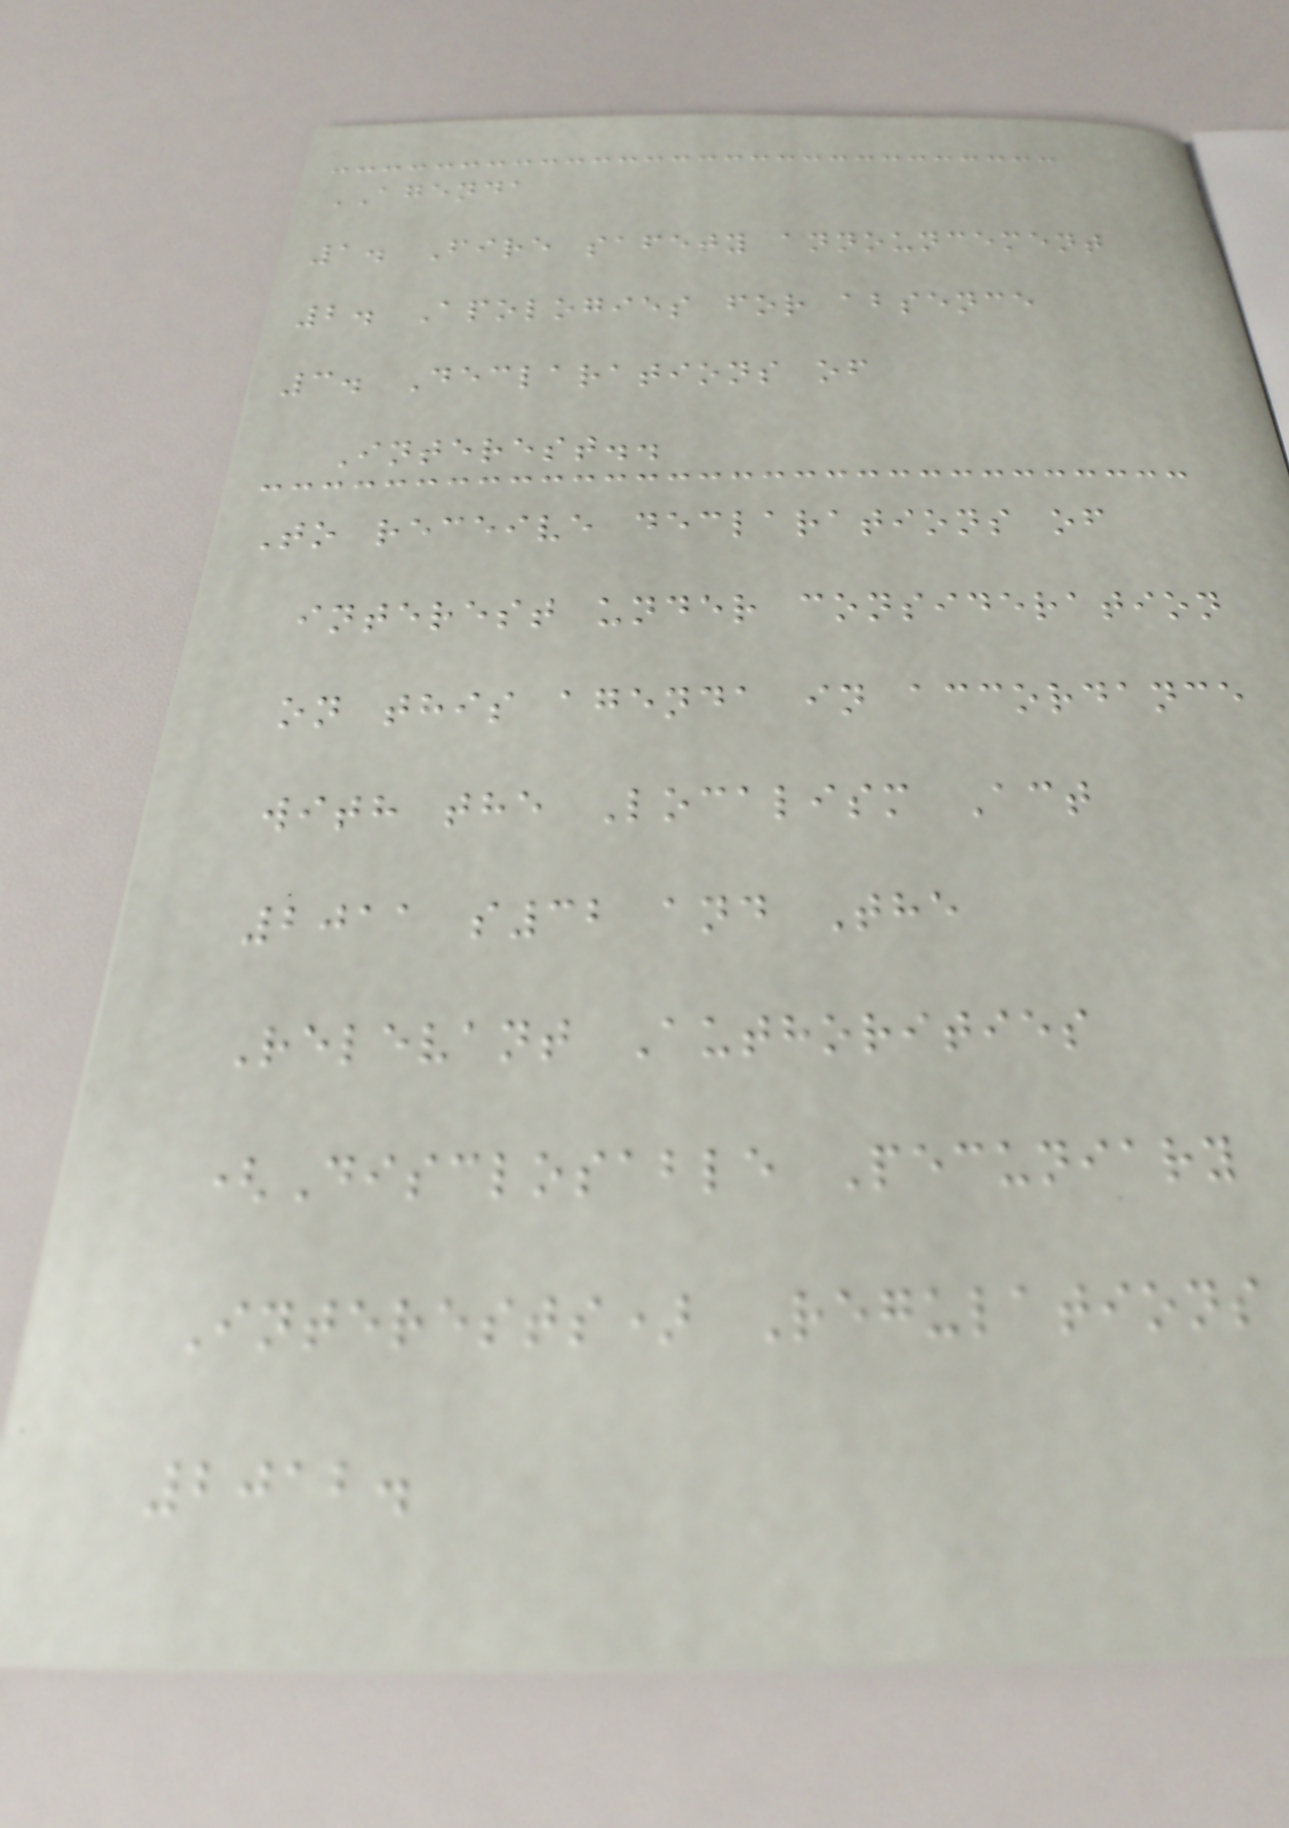AGENDA
1. Fire safety announcement
2. Apologies for absence
3. Declarations of
Interest..
To receive declarations of
interest under consideration
on this agenda in accordance
with the Localism Act
2011 s32 and The
Relevant Authorities
(Disclosable Pecuniary
Interests) Regulations
2012.
